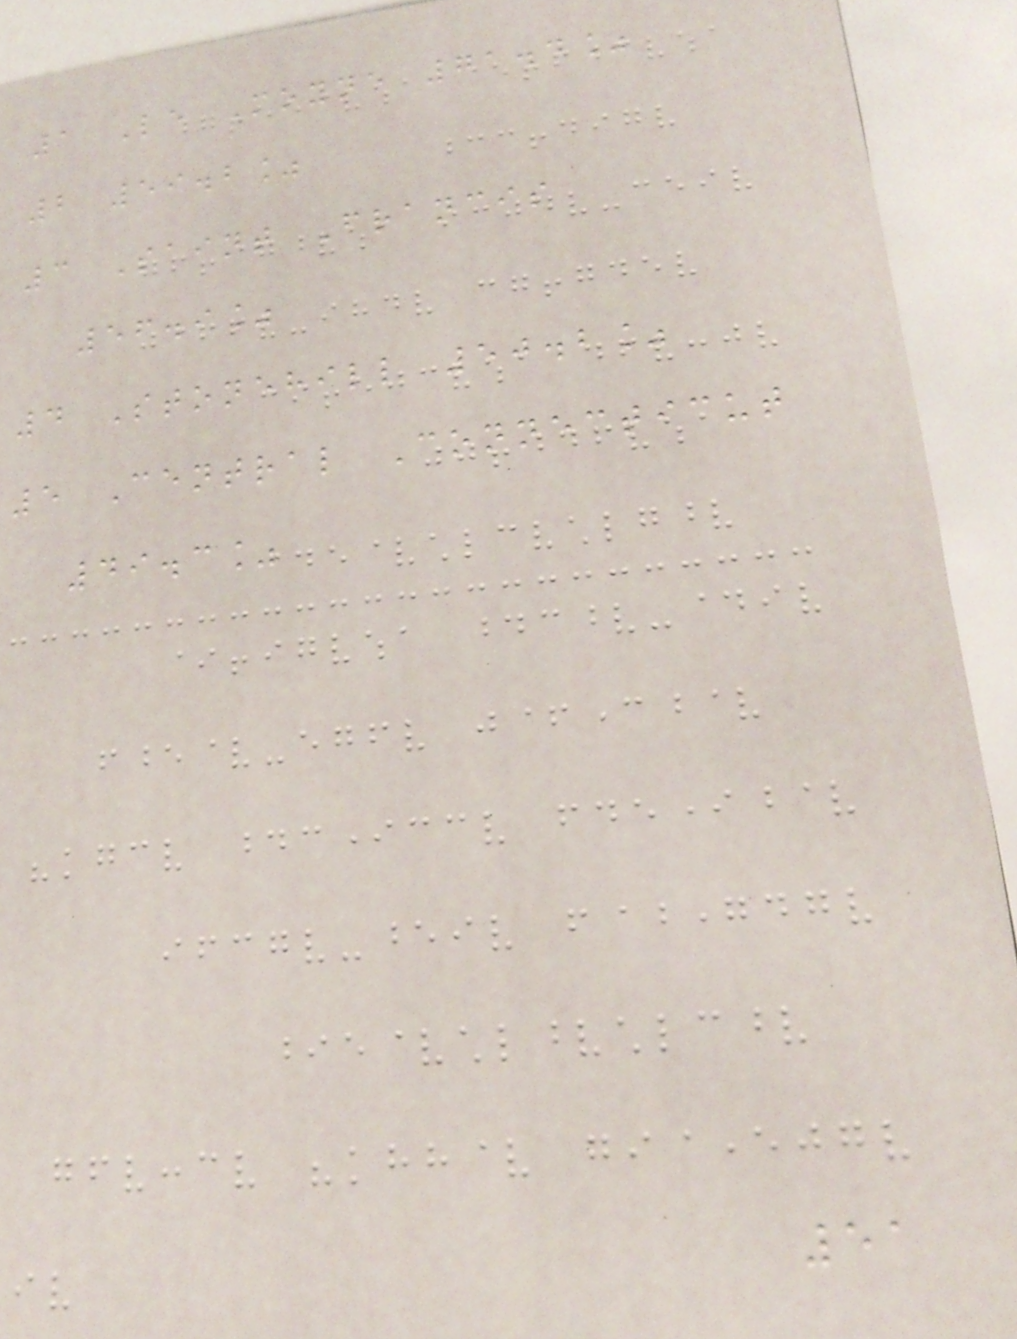1 Le Moyne 71.4%
2 59.2%
3 Saint Francis
56.9%
4 Stonehill 50.2%
5 Central Connecticut
49.3%
51
